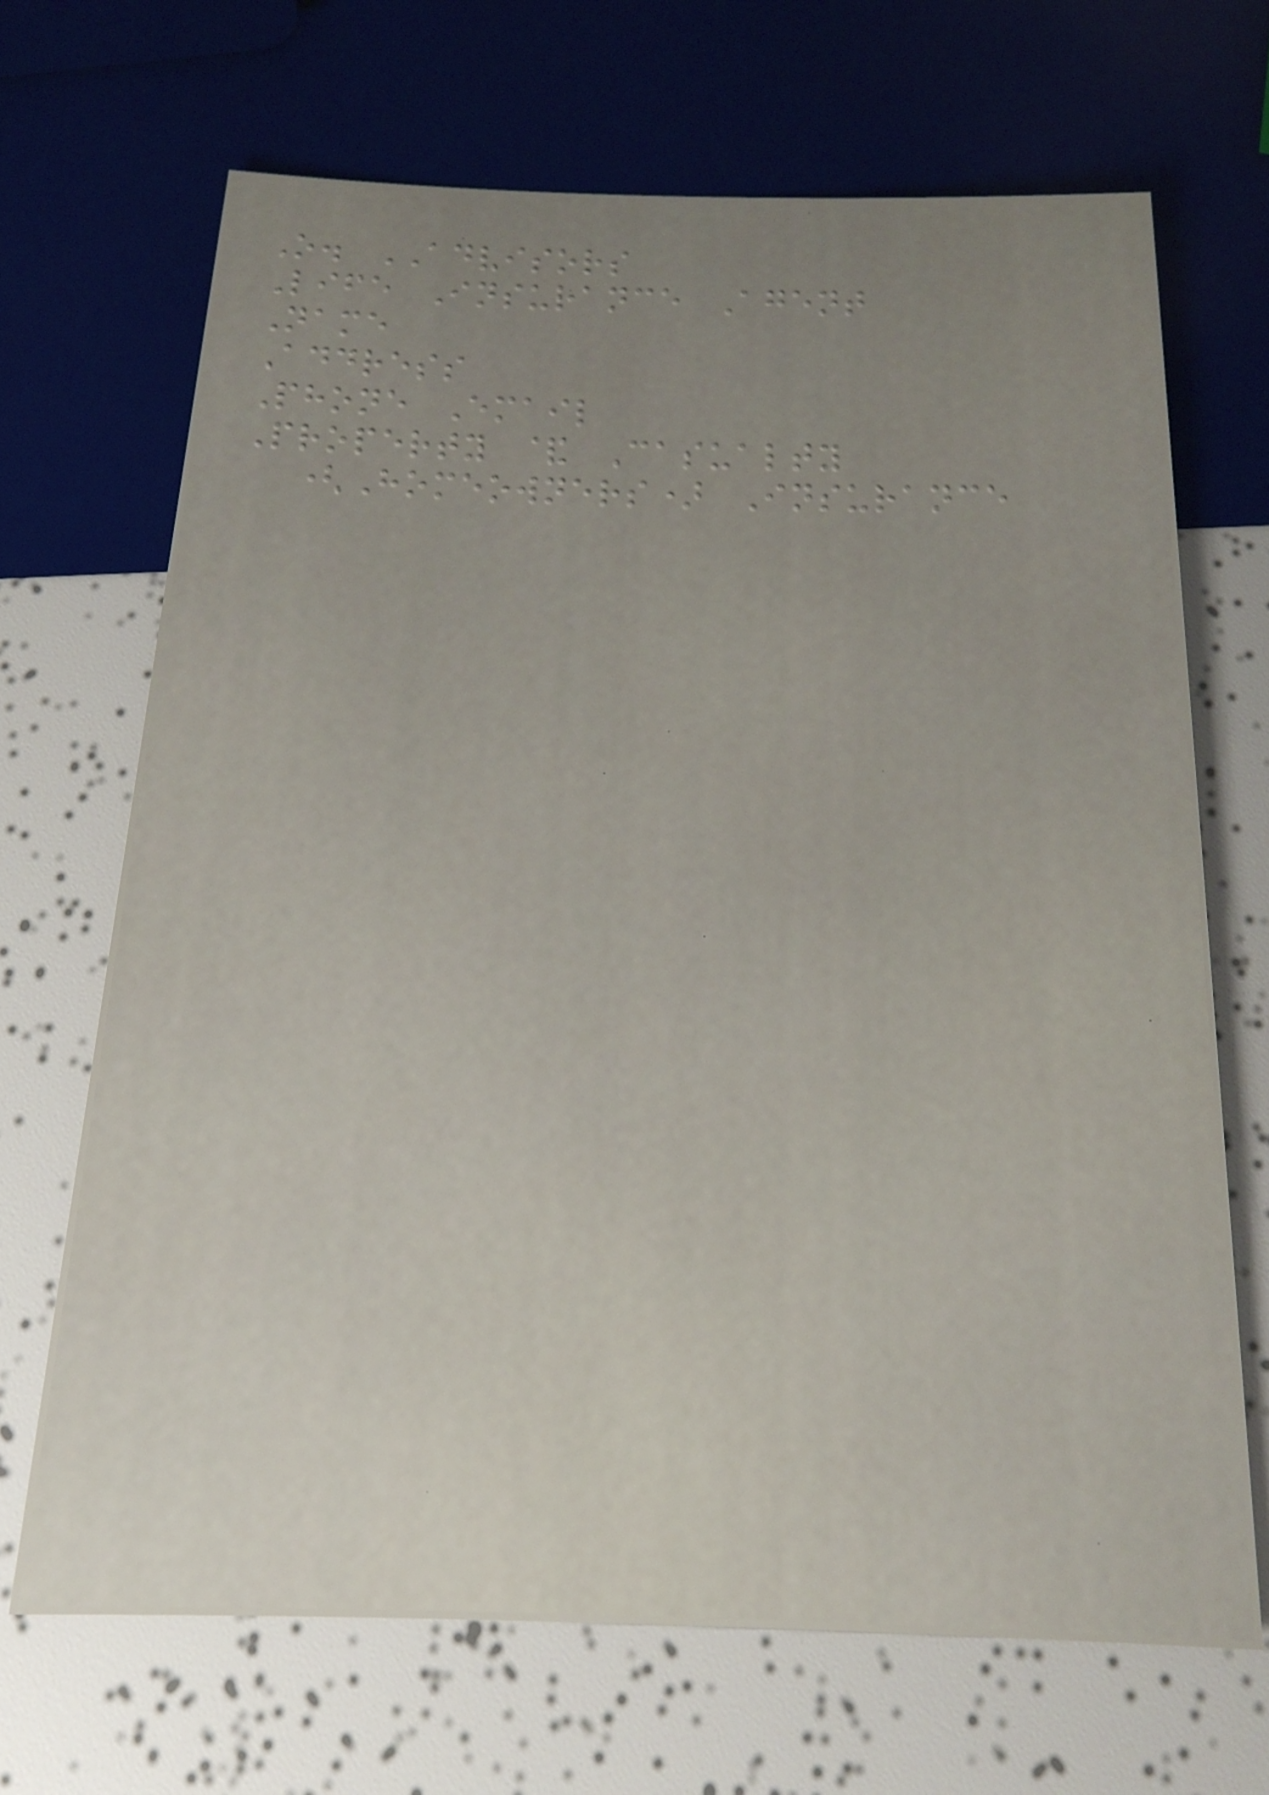O. ADVISORS
Life Insurance Agent
Name
Address
Phone Email
Property & Casualty
(Homeowners) Insurance
